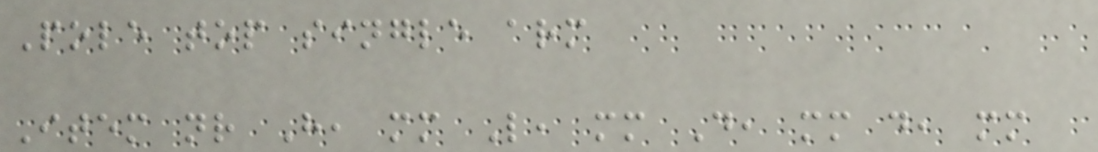Pole top single arm
Item nr H, mm L, mm D, mm d, mm
